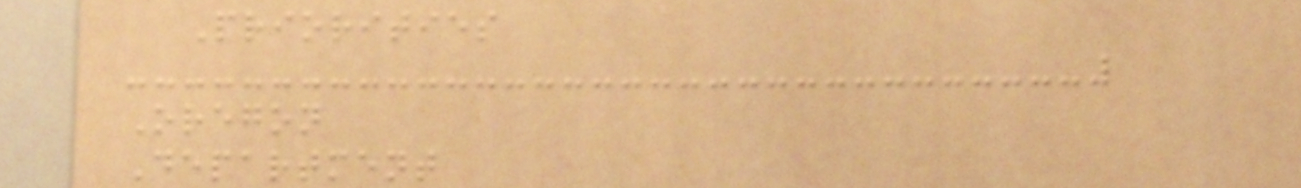Priorities
Oregon
Department
